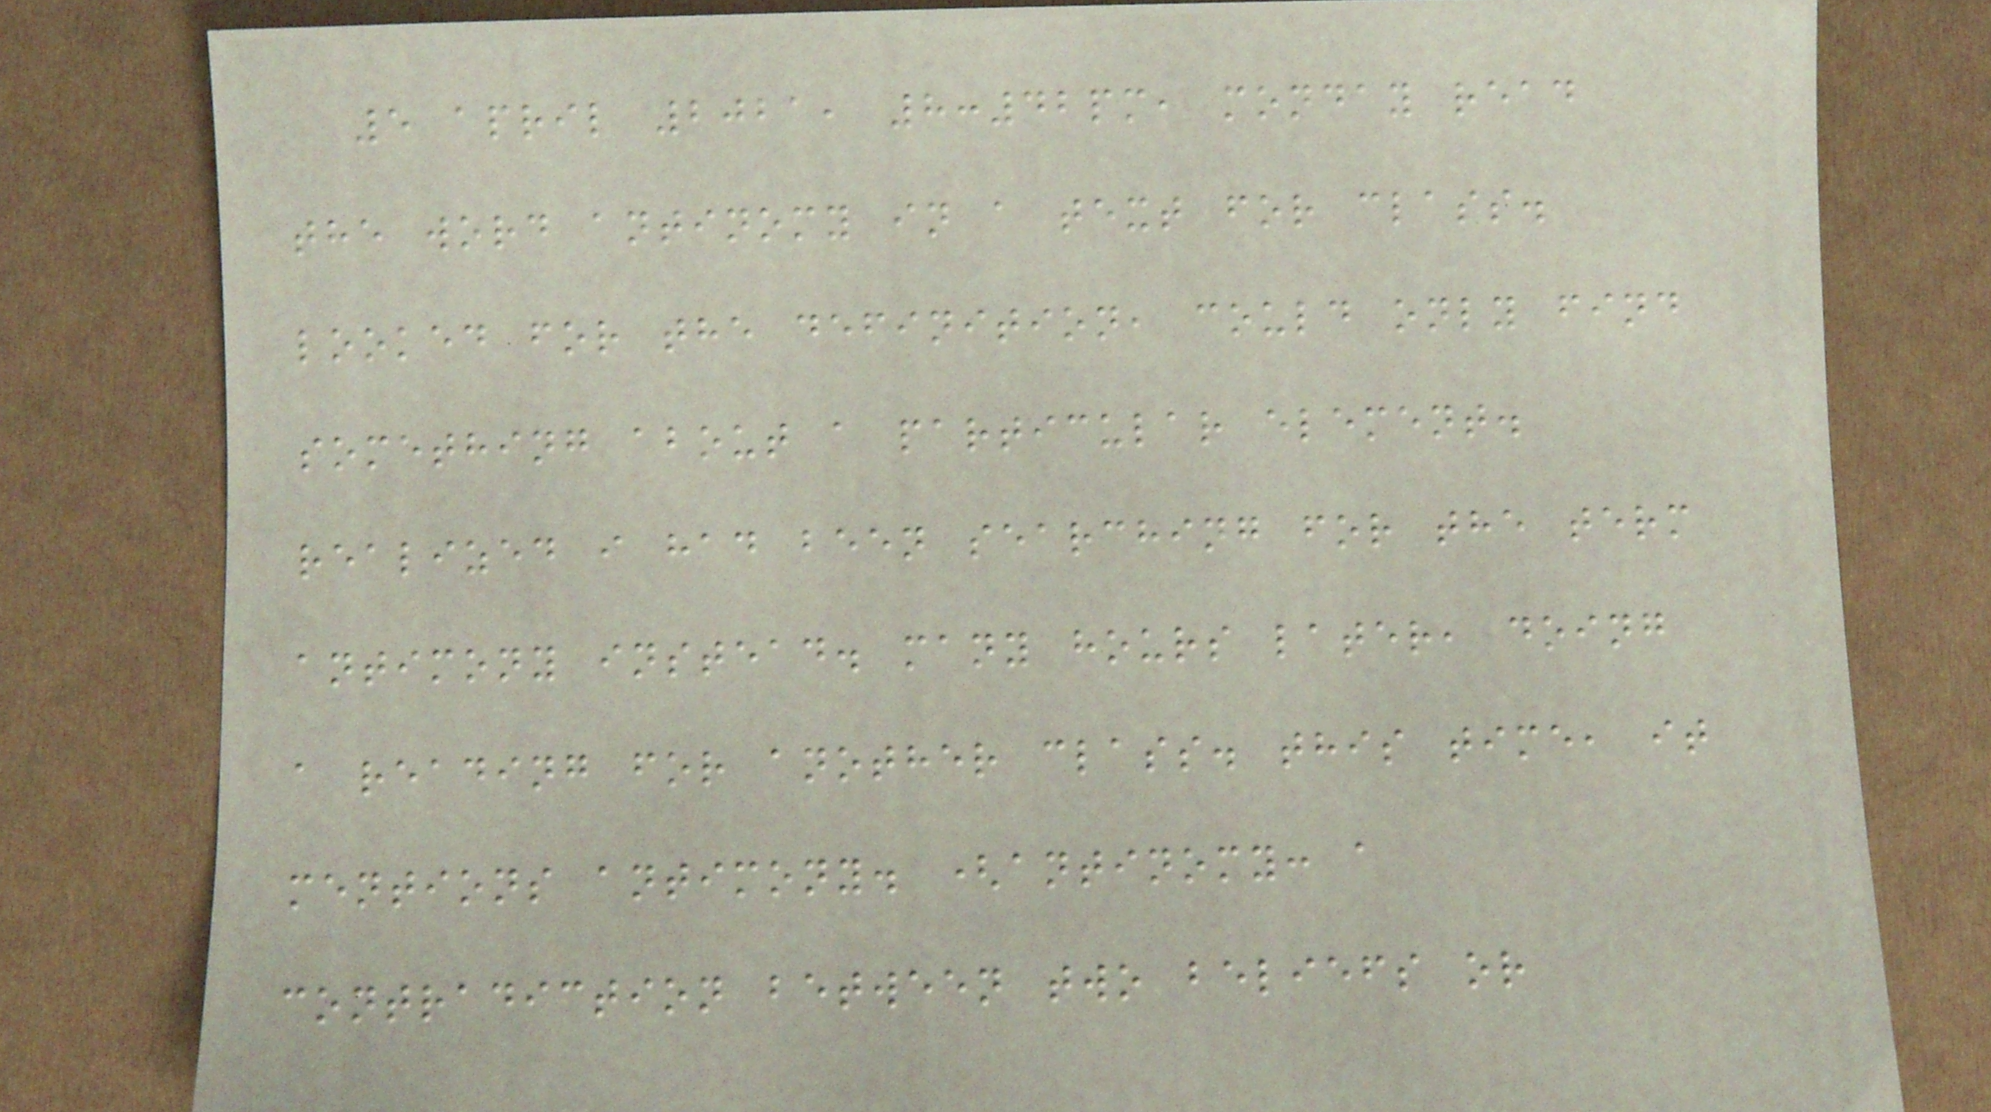5 april 2021, 8:42pm, monday read
the word antinomy in a text for class.
looked for the definition, could only find
something about a particular element.
realized i had been searching for the term
antimony instead. many hours later, doing
a reading for another class. this time, it
mentions antimony. (antinomy: a
contradiction between two beliefs or
